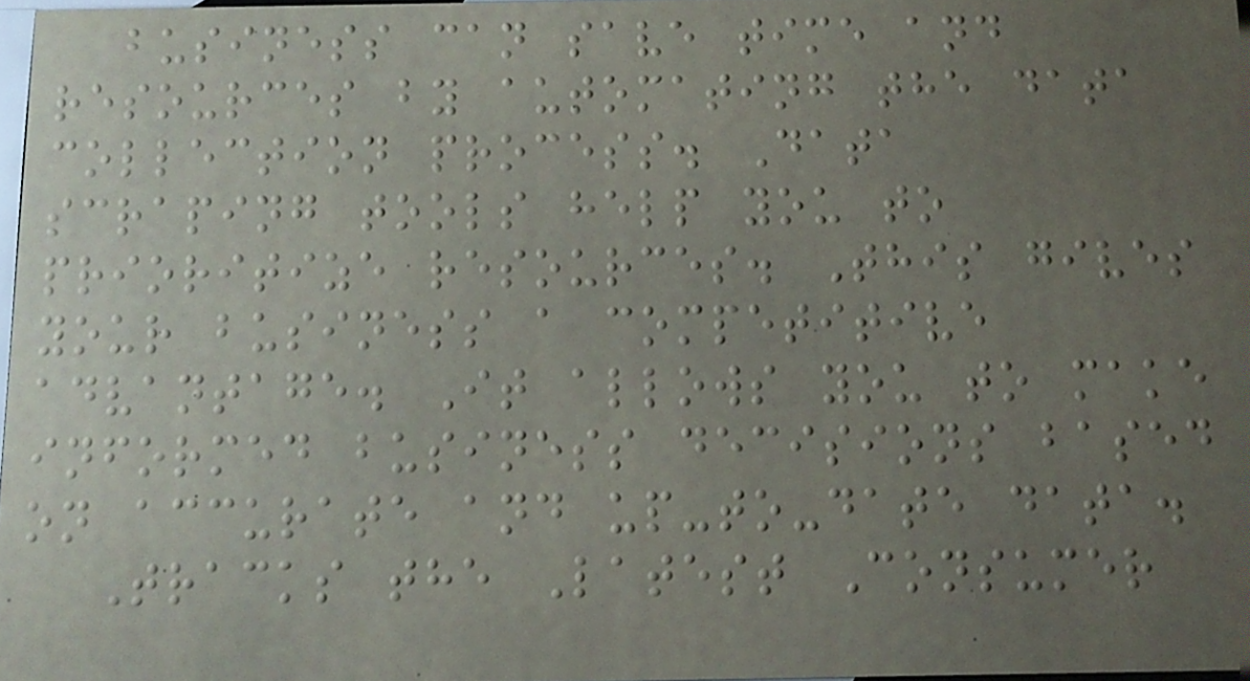business can save time and
resources by automating the data
collection process. Data
scraping tools help you to
prioritize resources. This gives
your business a competitive
advantage. It allows you to make
informed business decisions based
on accurate and up-to-date data.
Tracks the Latest Consumer
